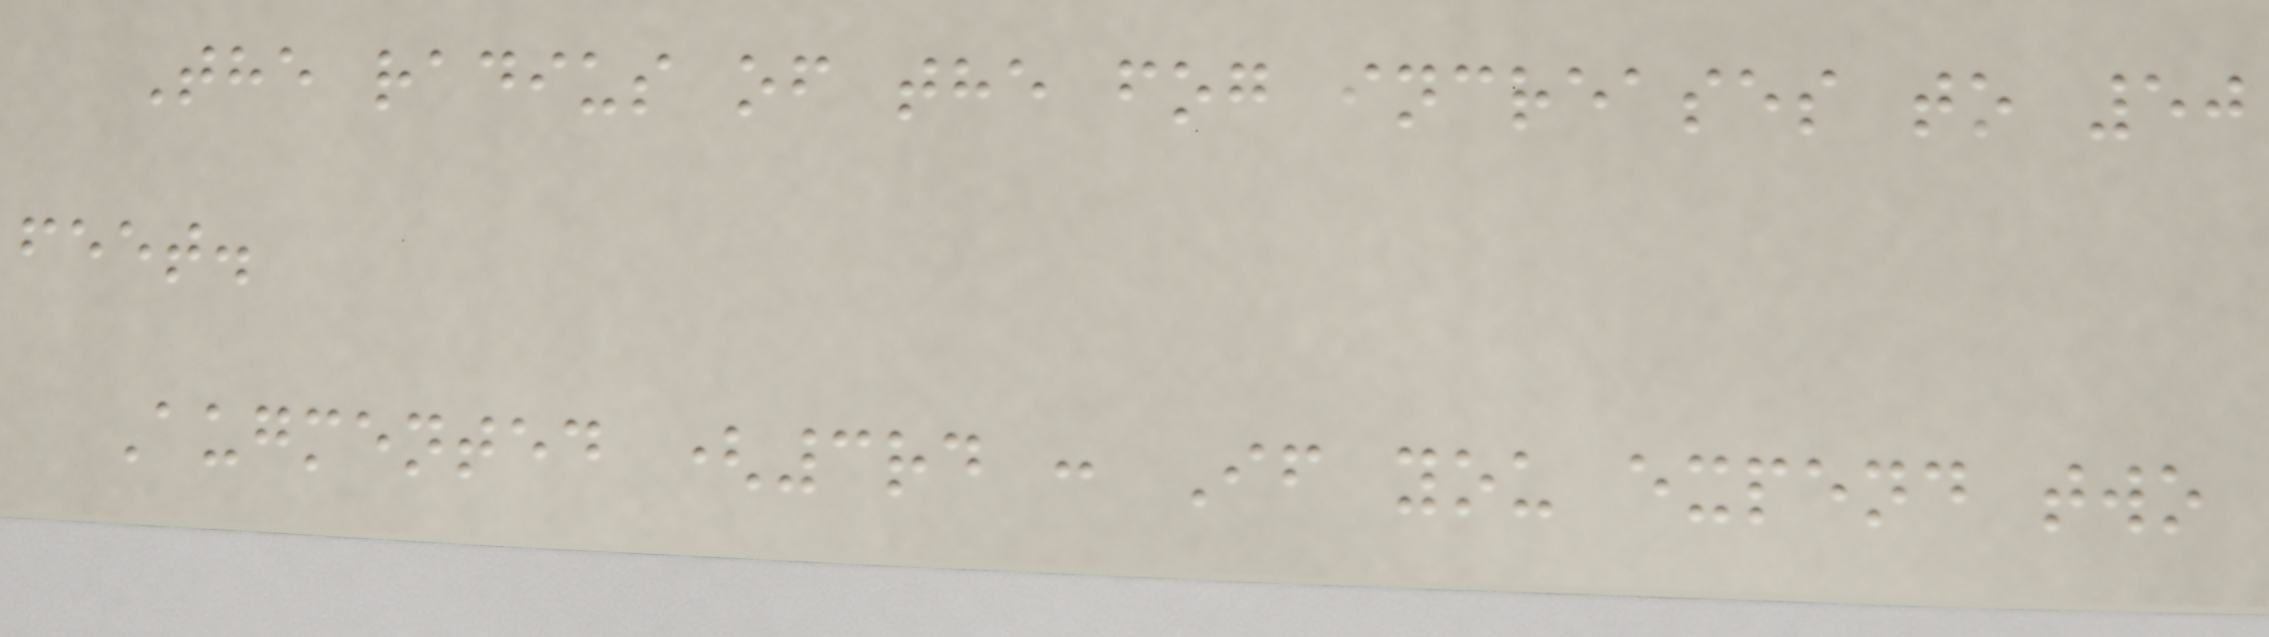The radius of the fog increases to 50
feet.
Augmented (3rd : If you expend two
